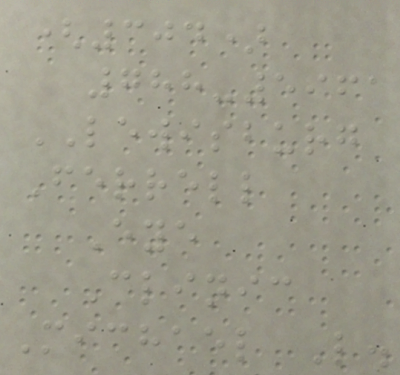(304)
788-5961
LEWISBURG
Ferrell
Eye
Clinic
Michael L.
